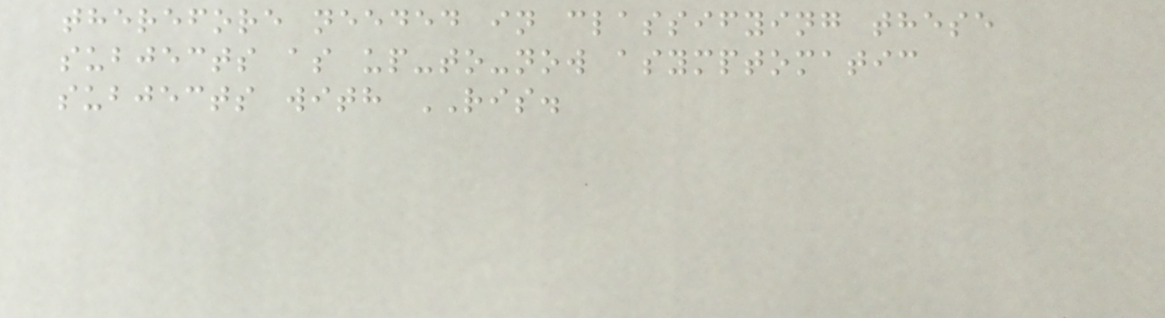therefore needed in classifying these
subjects as up-to-now asymptomatic
subjects with RIS.
